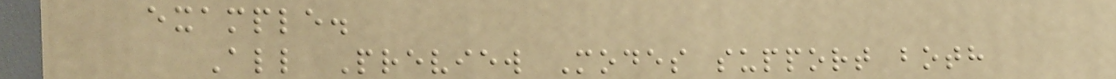example.
All Preview Modes support both
